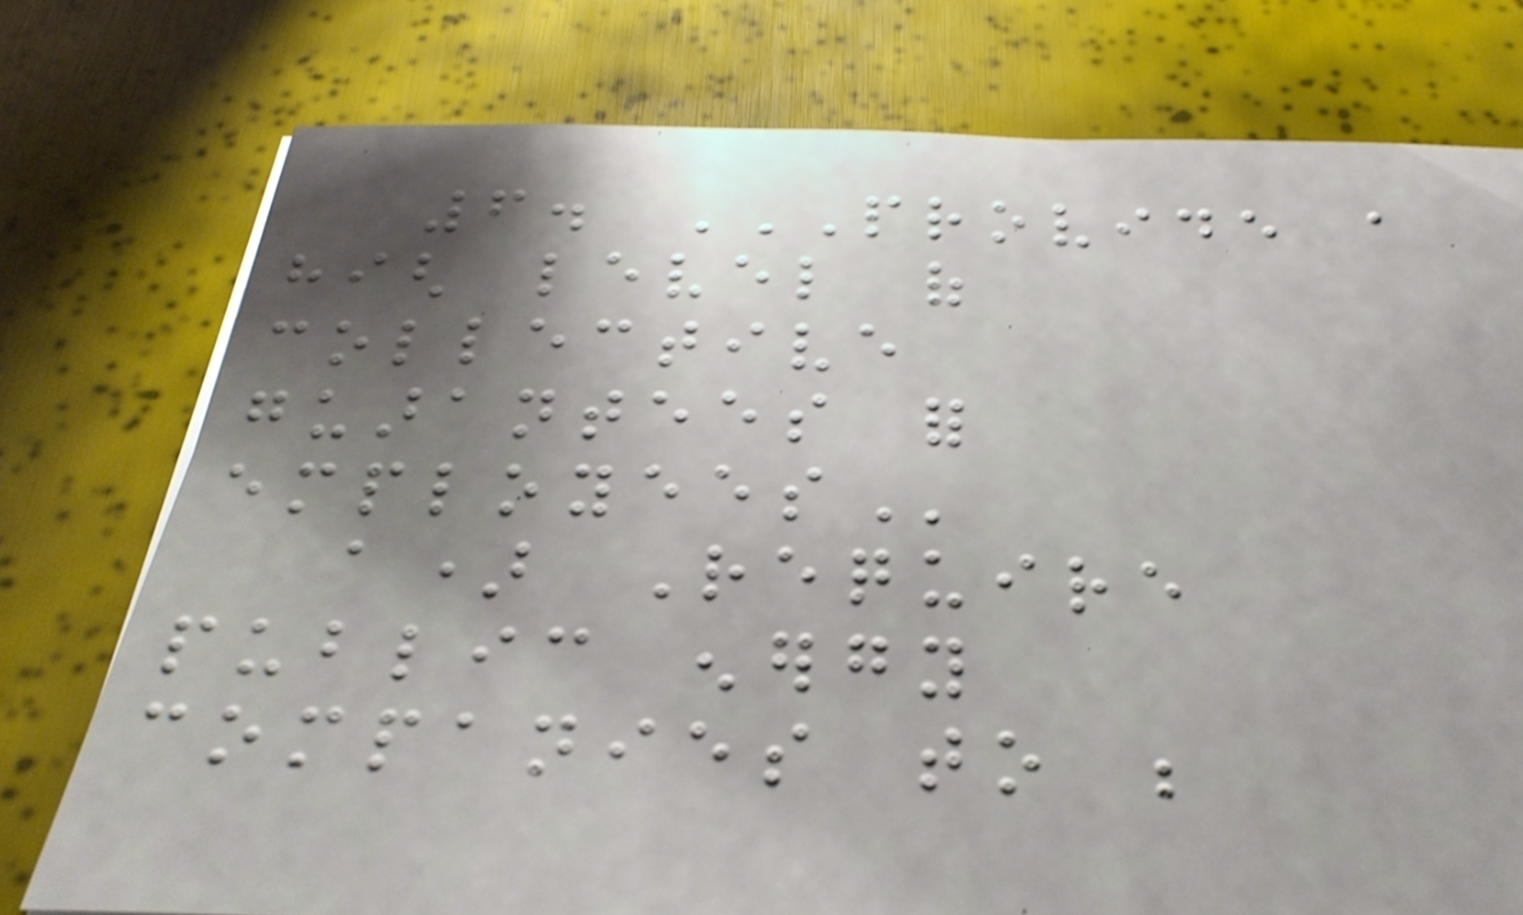6. PROVIDE A
HIGH LEVEL OF
COLLECTIVE
GUARANTEES FOR
EMPLOYEES
a) Require
public energy
companies to be
